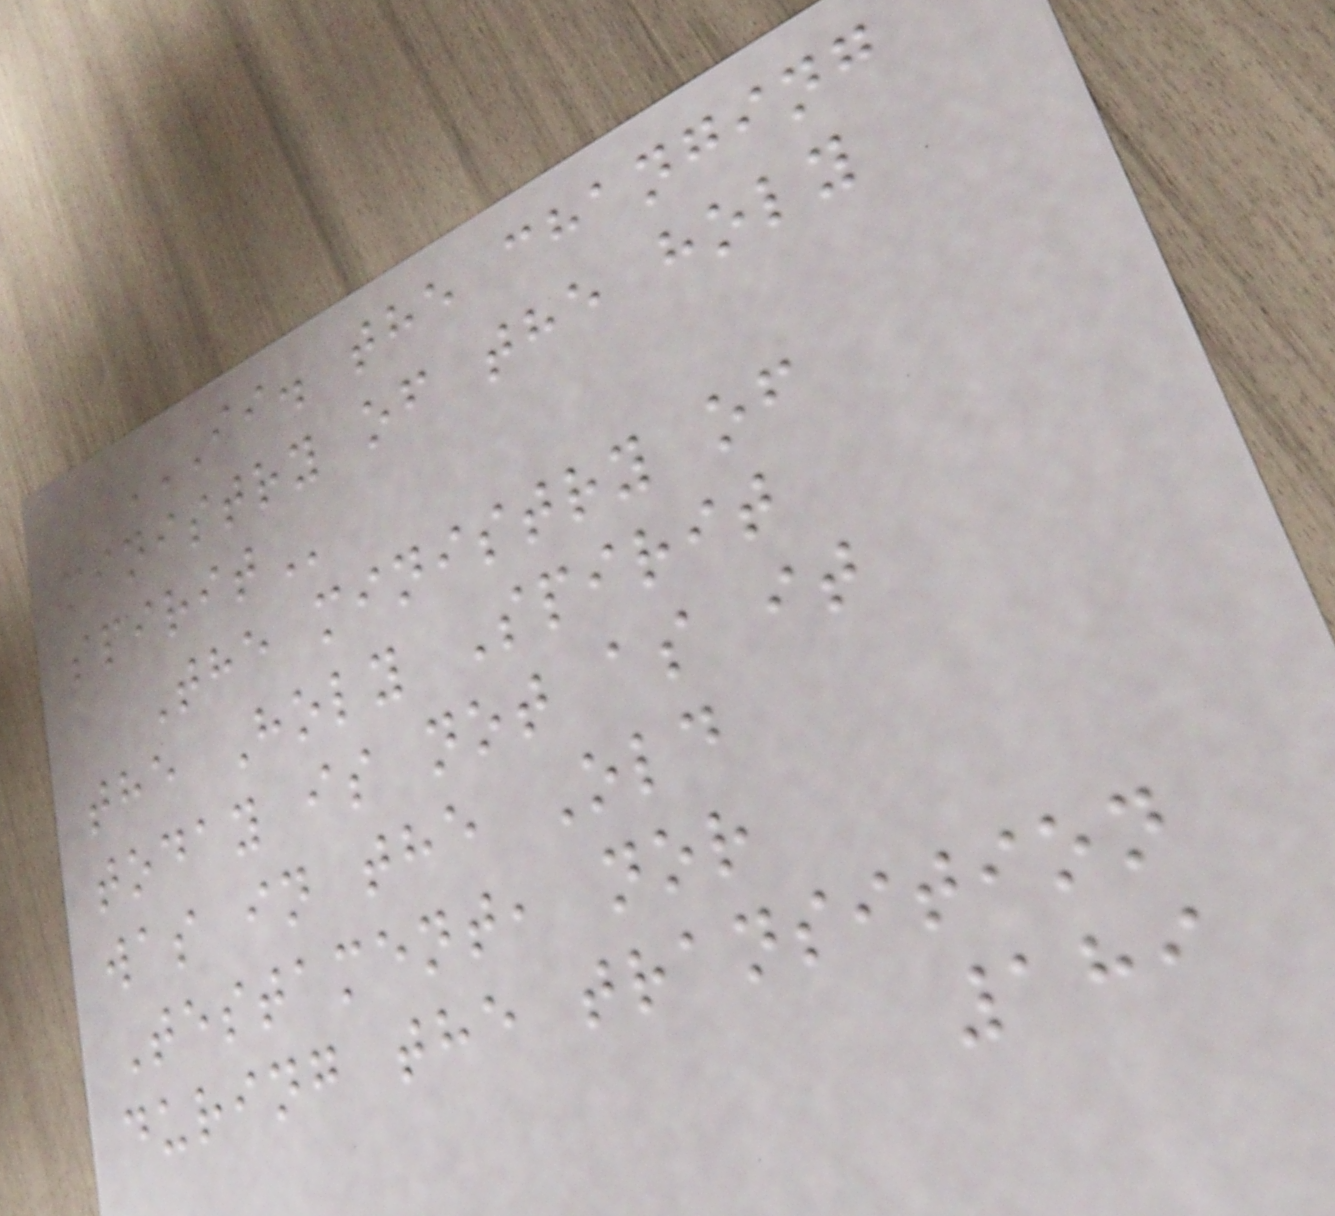II. THE CHANGING
MINISTRY OF THE HOLY
SPIRIT
The ministry of
the Holy Spirit
today is not as it
was in the Old
Testament, nor
during the transition
189
